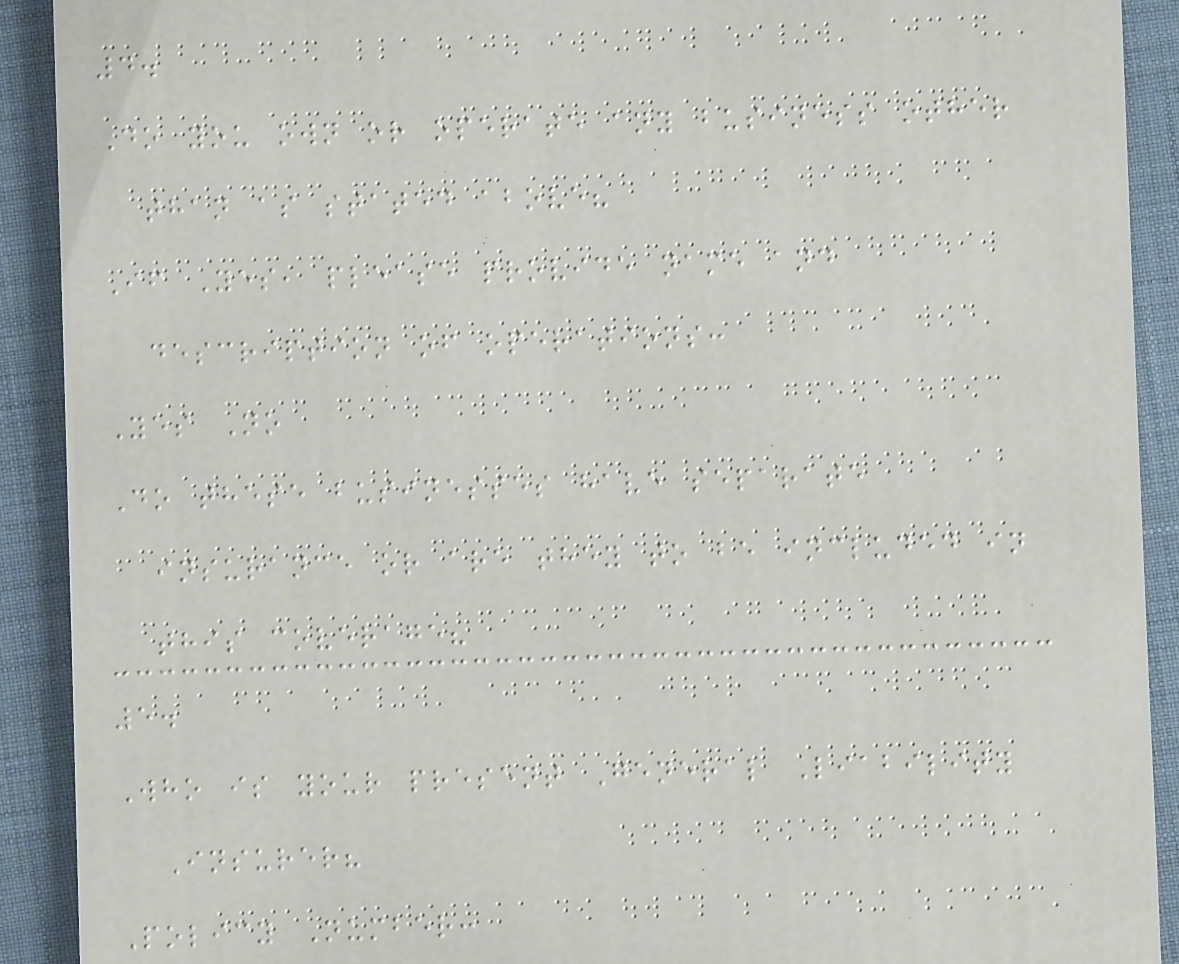4.
Do you own or operate any business other
than as stated above?
If Yes, please provide name and
description of operations:
Yes No
Do these businesses have separate
insurance or are they to be included in
this coverage?
5.
Who is your present General Liability
Insurer?
Policy Number:
